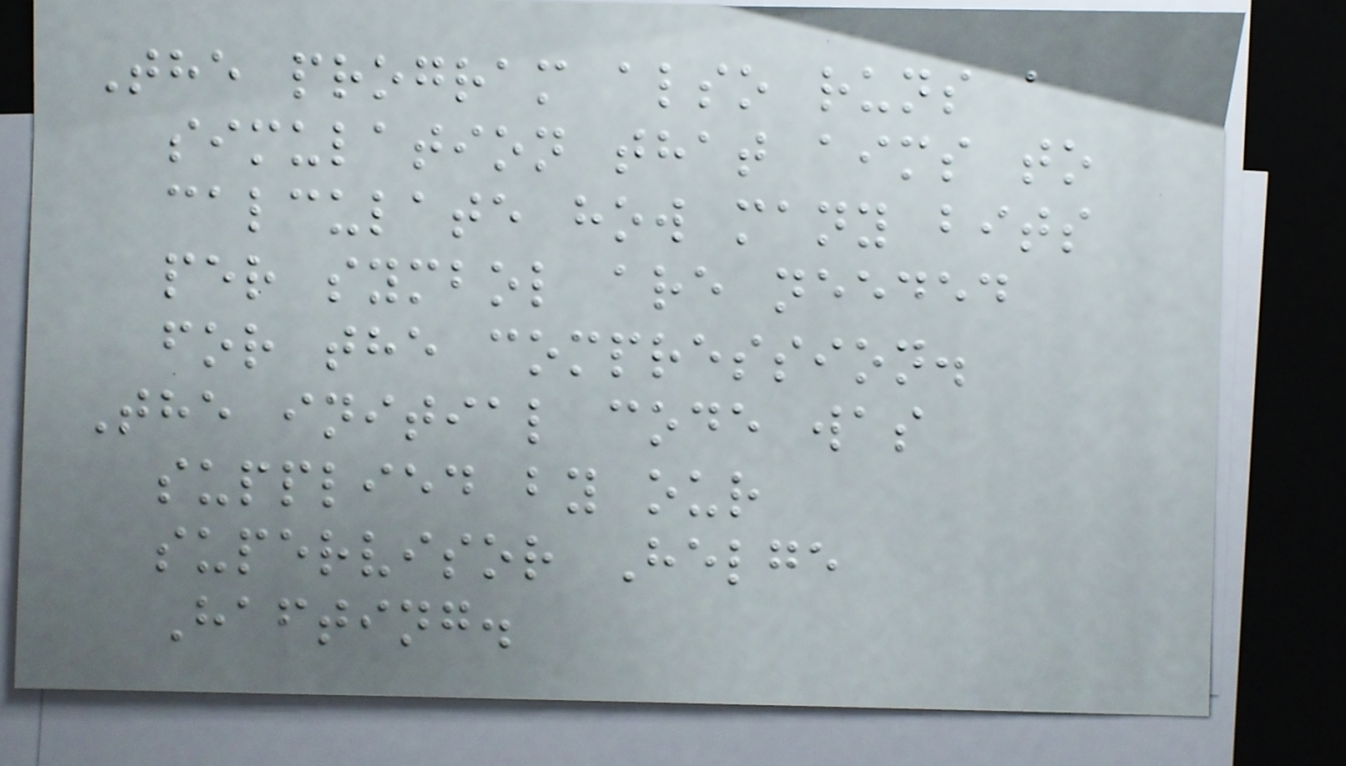The program also runs a
simulation that aims to
calculate how many bits
per symbol are needed
for the compression.
The initial code was
supplied by our
supervisor Helge
Hafting.
